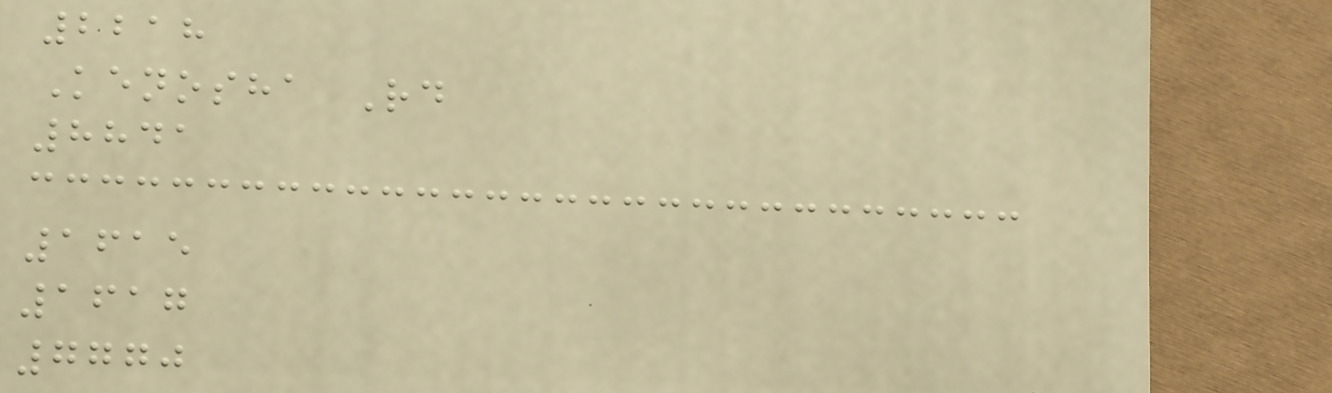2218
Kenosha Rd
8841
1615
1617
7770
